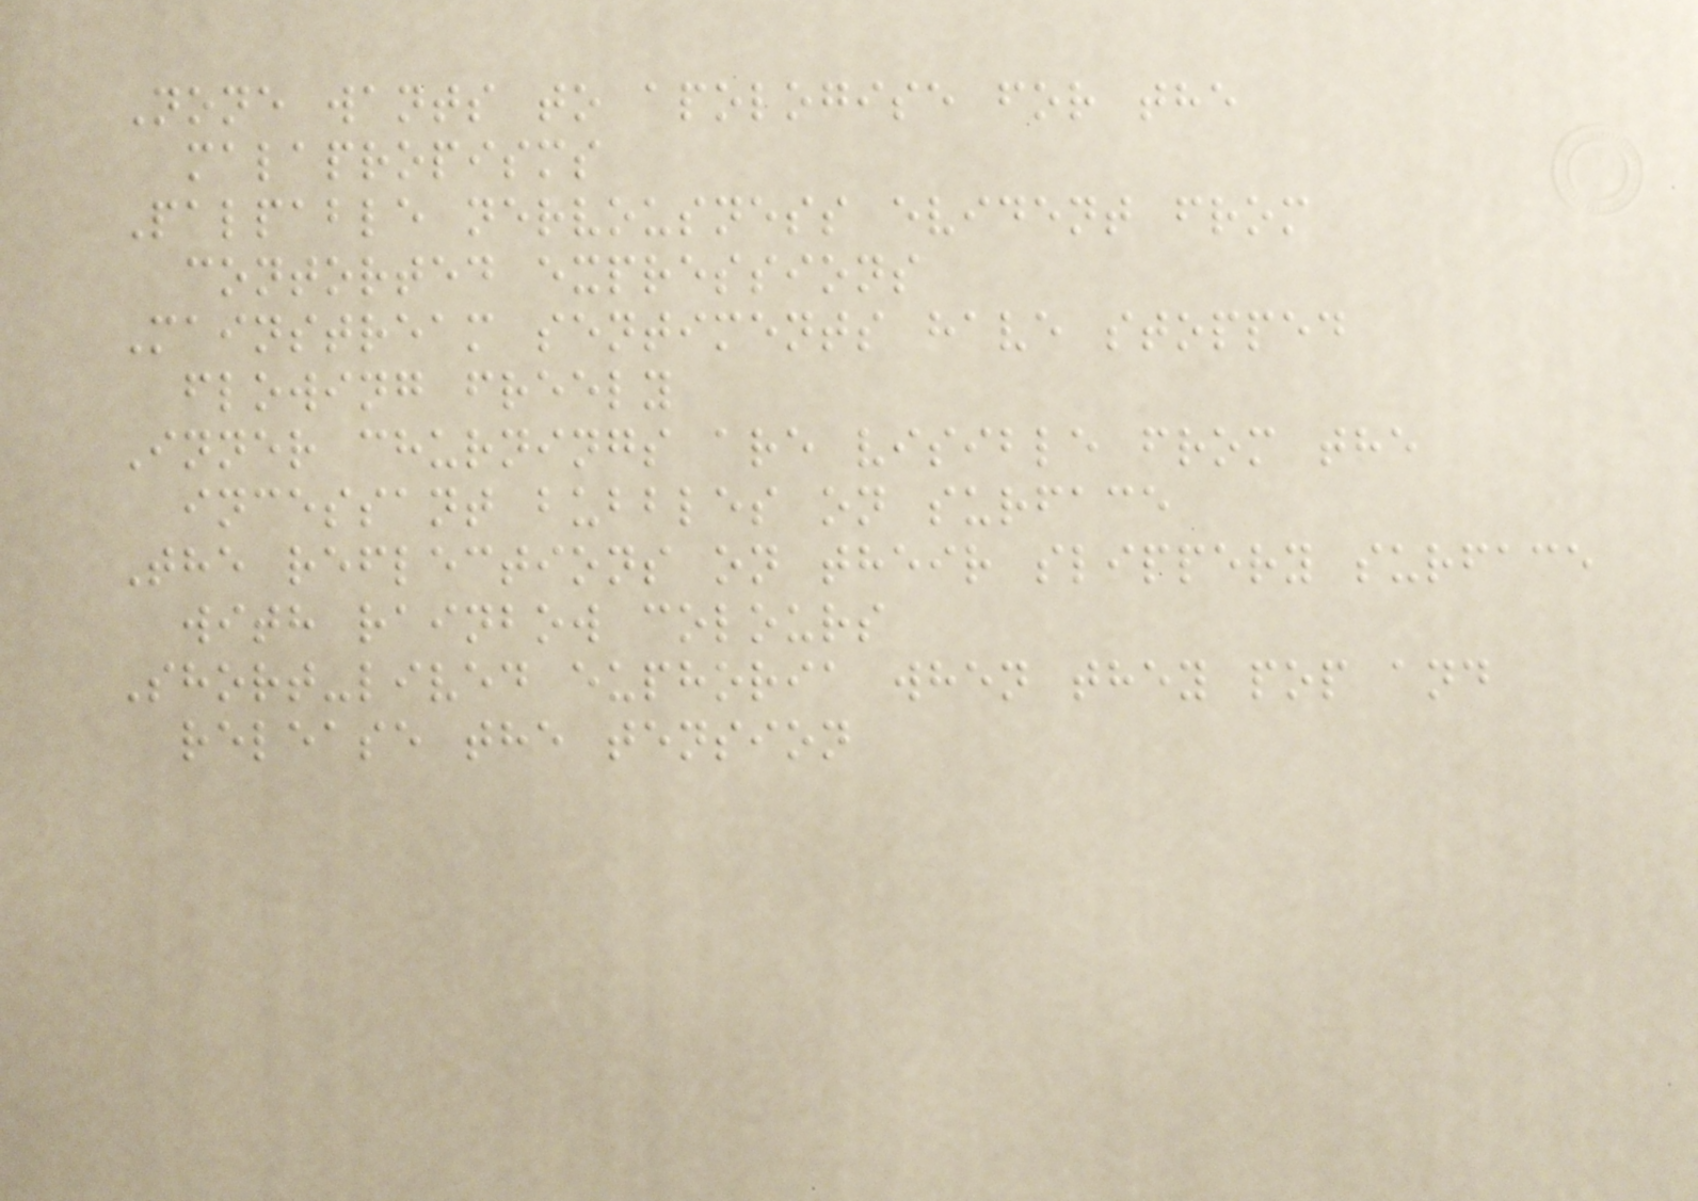None wants to apologise for the
malapropisms
Palpable nervousness evident from
contorted expressions
Mainstream sentiments have stopped
flowing freely
Inner churnings are visible from the
incessant bubbles on surface
The reflections on their slippery surface
with rainbow colours
Short-lived euphoria when they pop and
release the tension
